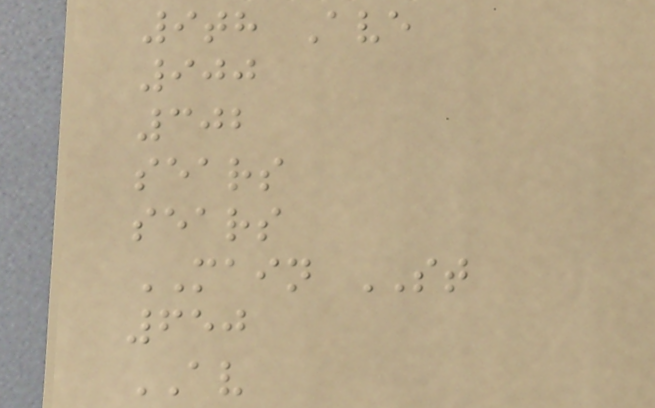9th Ave
900
302
sears
sears
MAIN ST
650
AV
